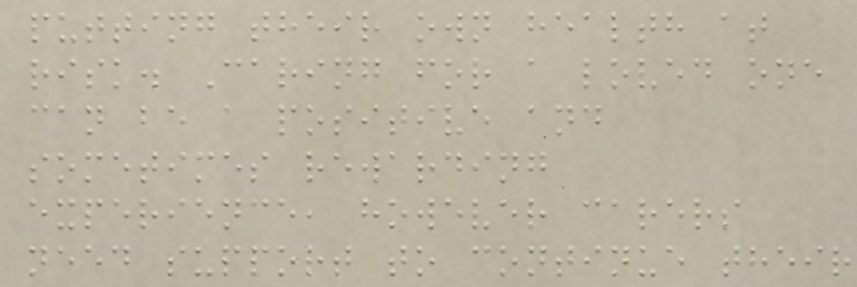putting their own health at
risk. Caring for a loved one
can be a positive and
sometimes rewarding
experience, however carers
need support to continue their
